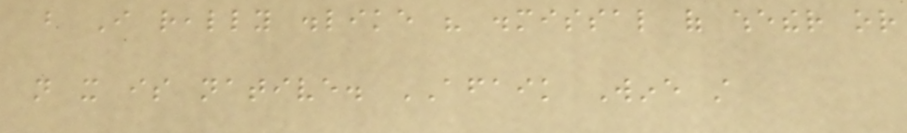but I really dislike his dismissal of whether or
not it is native. AFAIK Wine still
